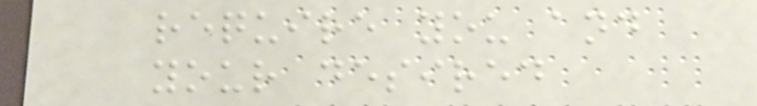require you and
your desired
